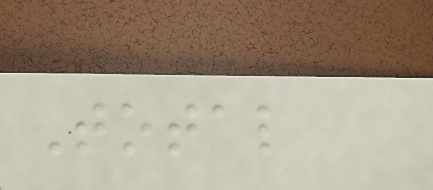Total
